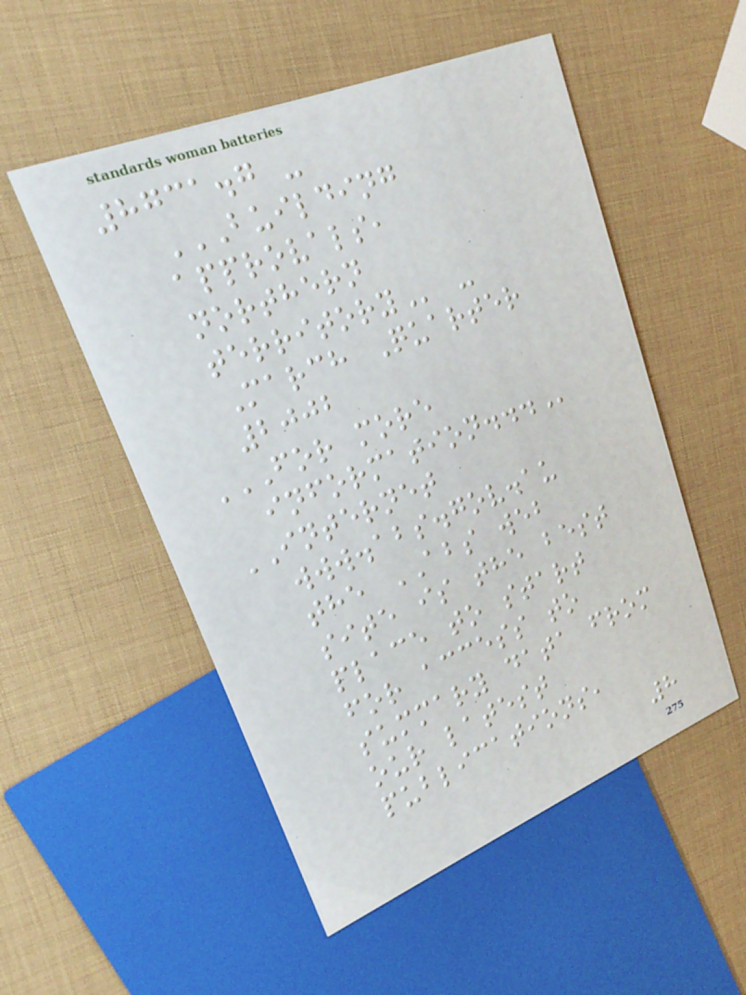8731.7 -
BUILDING
APPROVALS,
NORTHERN
TERRITORY -
March Quarter
2002
FOR MORE
INFORMATION...
INTERNET
www.abs.gov.au
the ABS web
site is the best
place to start
for access to
summary data from
our latest
publications,
8
